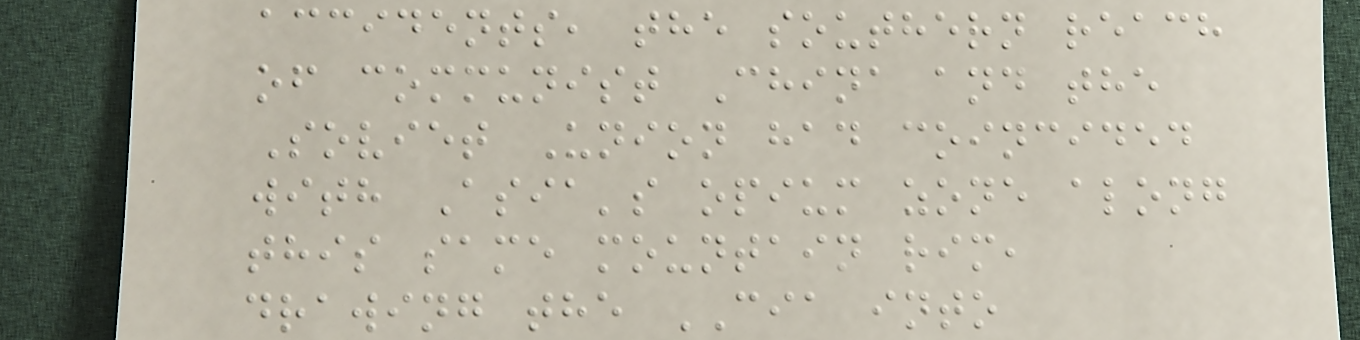accidents, the southern reach
of communist China and the
Soviet Union had coincided
with Asia's opium zone along
this same mountain rim,
drawing the CIA into
